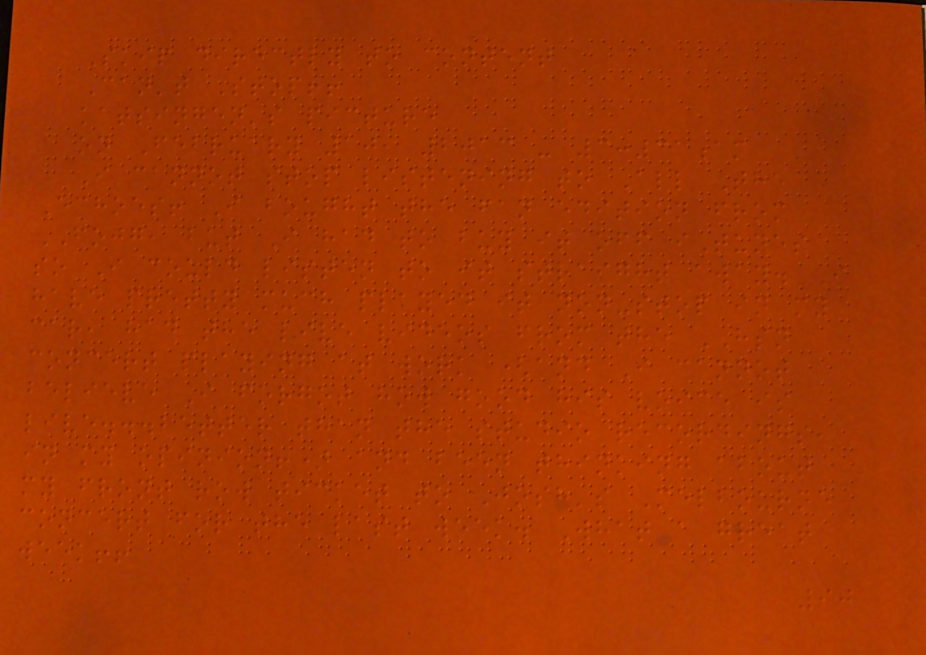Skip directly to content
Can't Stop!!
katsingen's picture
on February 10, 2013 - 3:31am
I cannot stop listening to All The
Echoes! I bought the fan edition from
FOJG, but I had to buy it off iTunes
so I could listen to it straight away. I
have pretty much played it non-stop in my
car, had the live videos from the HSN
concert playing at work (and I cannot
believe I forgot how good his voice is
live...better than the studio recordings,
in my opinion!) and been thinking about
my front row ticket to Josh's Melbourne
concert for the last week. What a great
week!!
90
